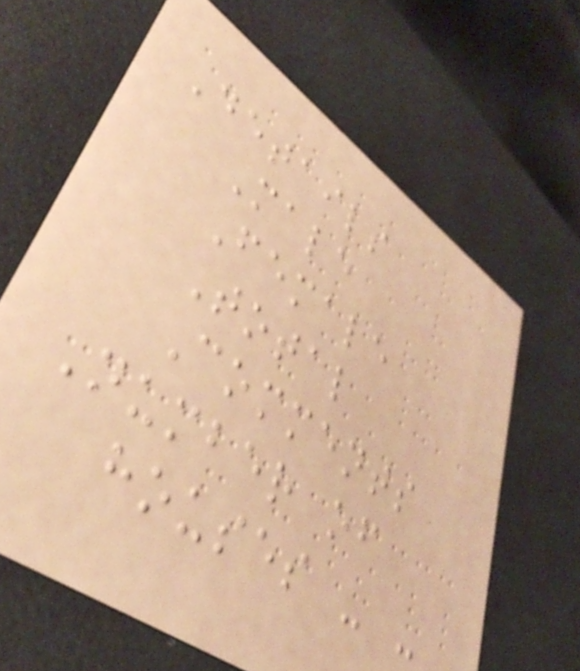Details
Male
Female
Total
Comments
Number of
houses - -
